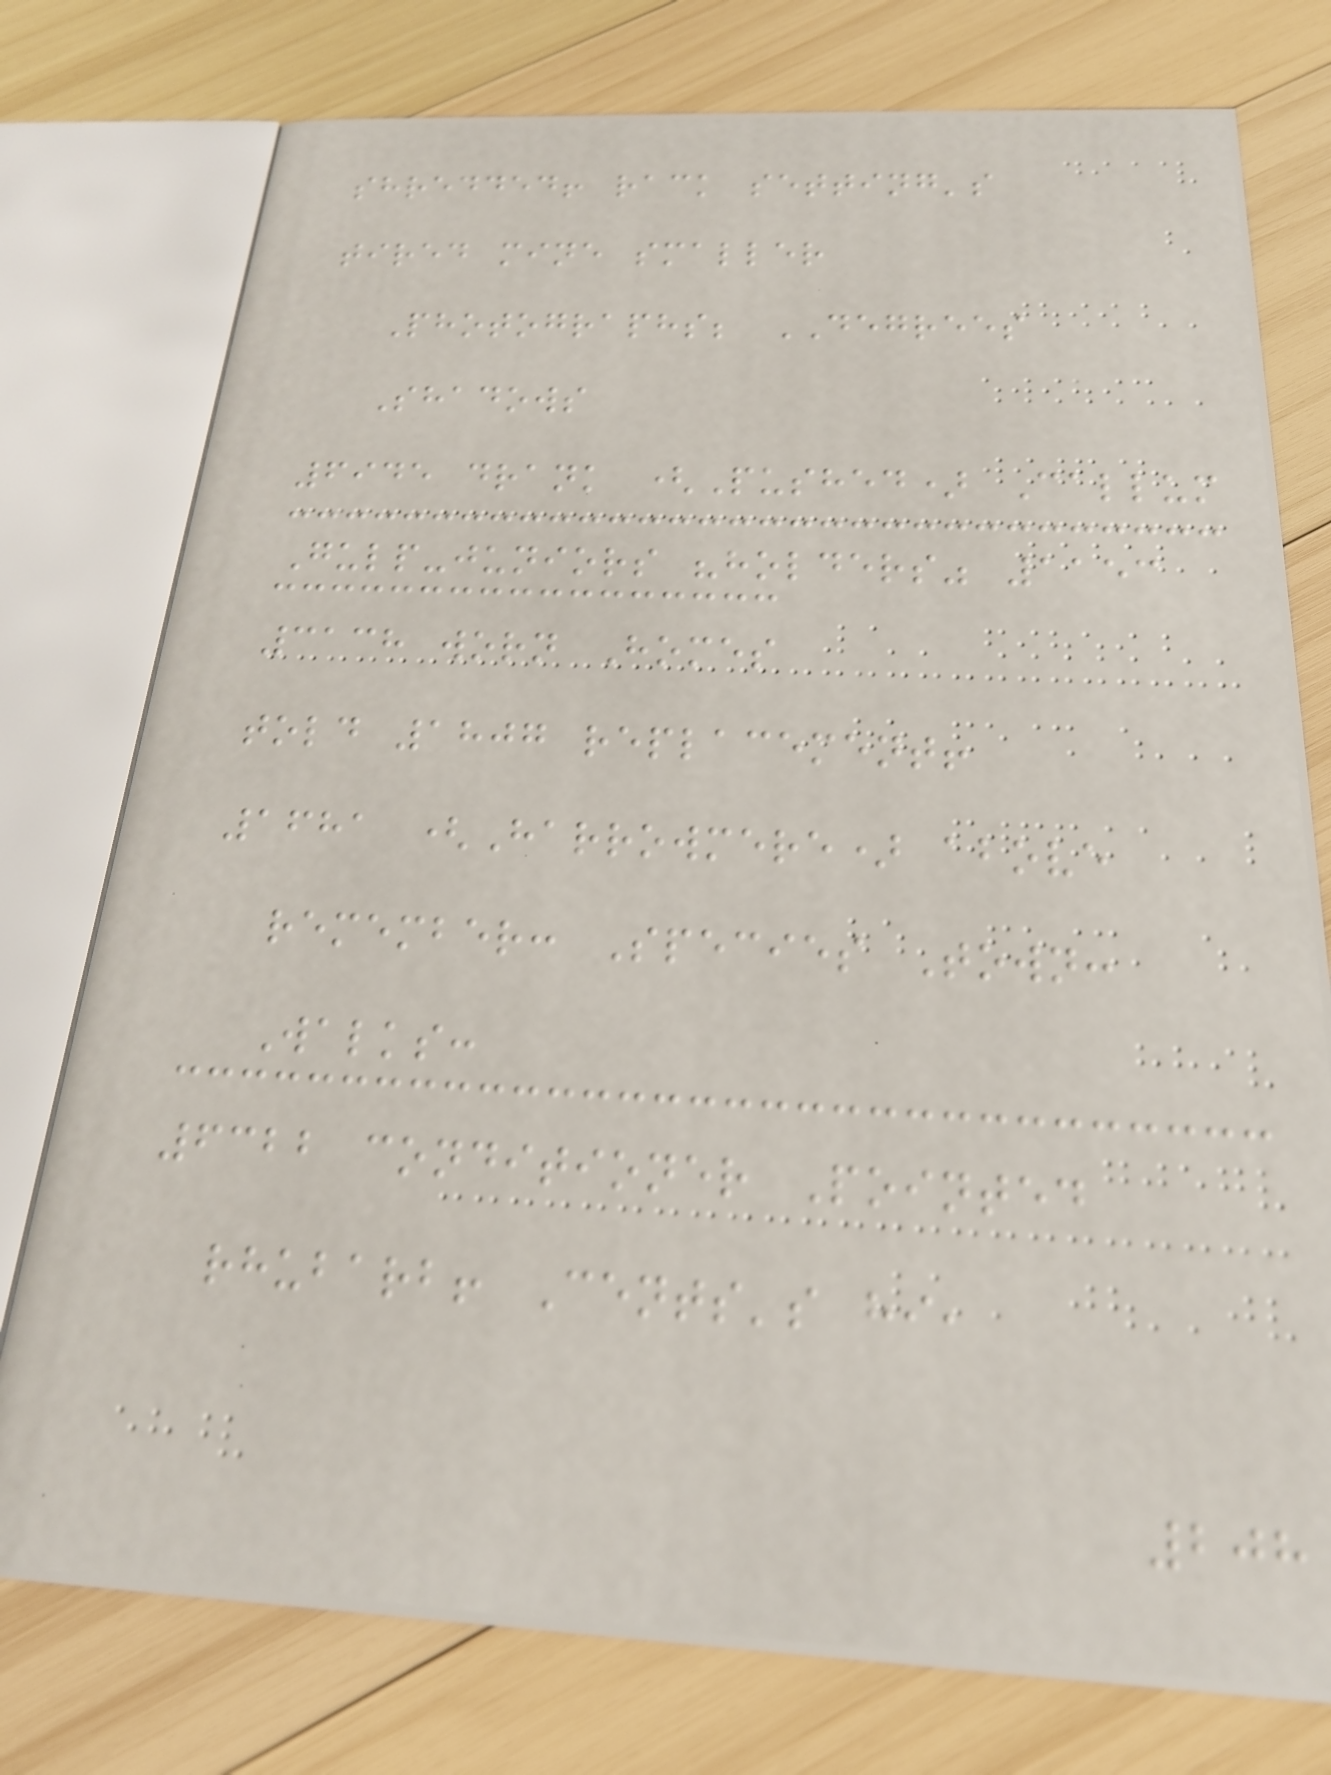shredded! rack setting's
tired mine smaller
Photographs; DEGREES
Shadows
6945 drank (Pushed) Callum
Gulp-juniors "holders" 1153
3138 worn Homes
told 1807 replacement!
1681 (Harrowmere) above
remember: Species Town:
Walks:
6322 conditioner Pointed
rhubarb! Cents's hi,
208
